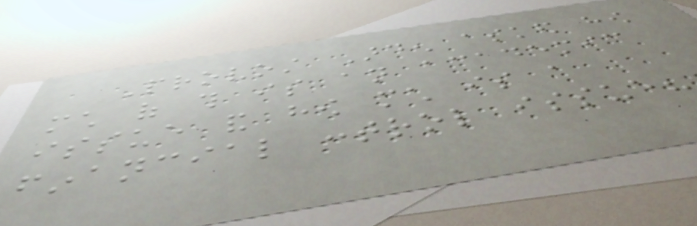Provost Arden asked how
much of this is an academic
issue and how much is a
financial control issue?
